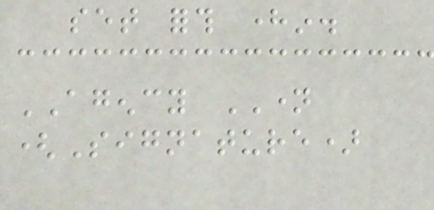set forth herein.
AGENCY NAME
(Signature)
